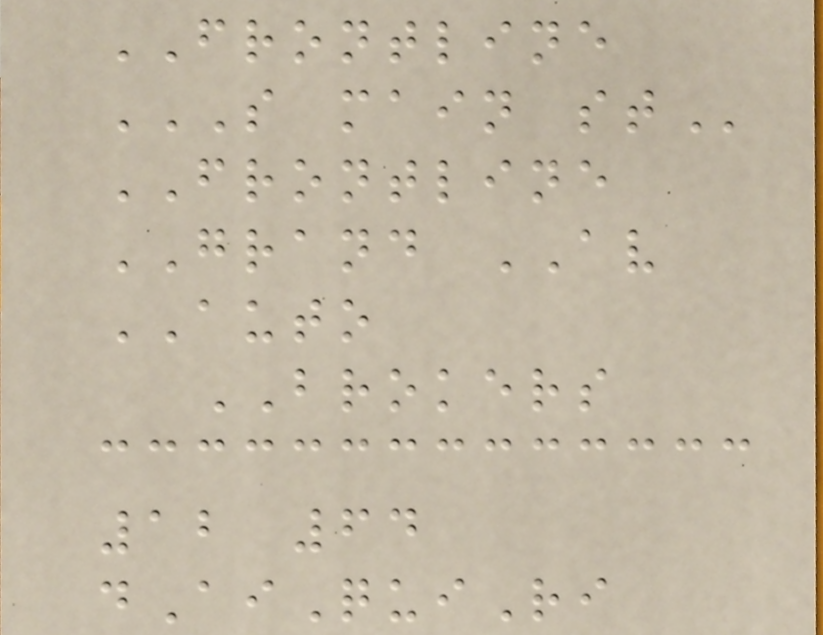FRONTLINE
S MAIN ST
FRONTLINE
GRAND AV
AUTO
BROKERS
12 64
dAiQuiRi
